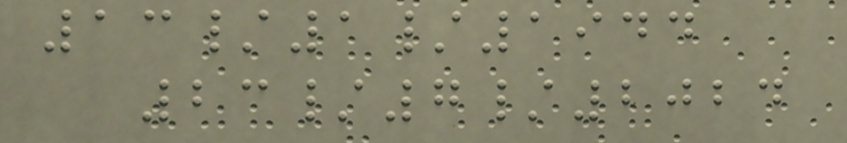13/1/1944
23/7/2024
